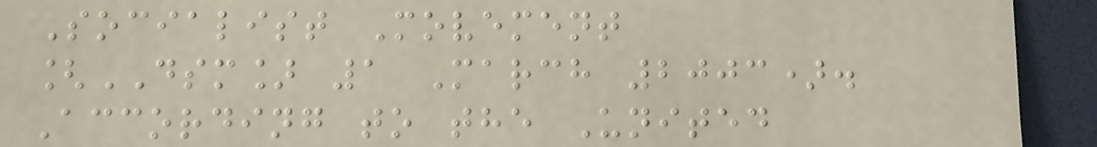Socialist Movement
[DSM] 1 March 2003).
According to the United
